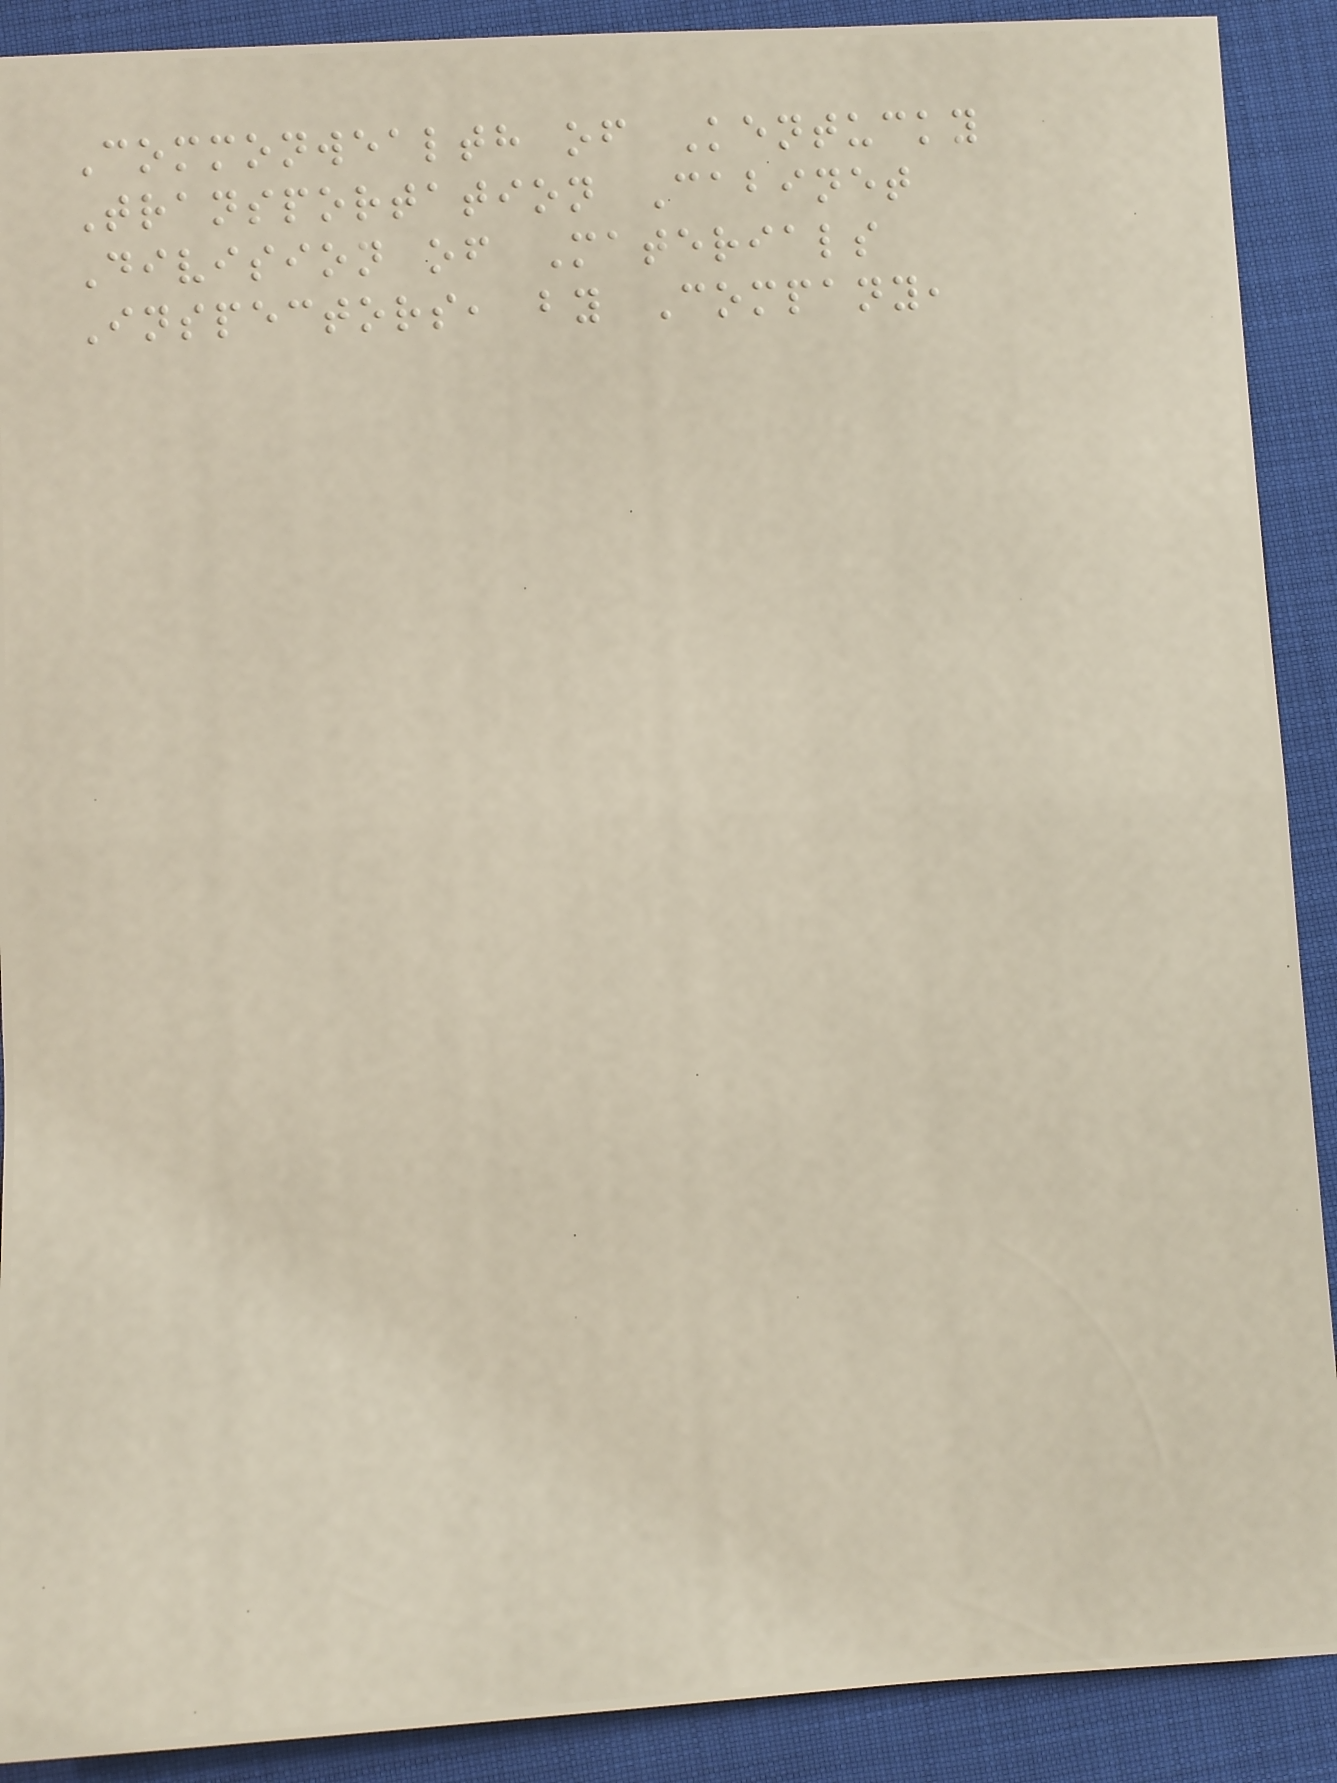Commonwealth of Kentucky
Transportation Cabinet
Division of Materials
Inspectors, by Company,
